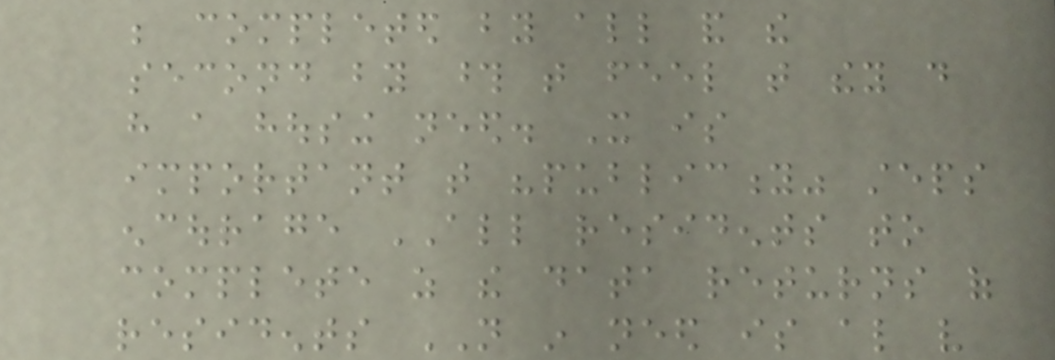be completed by all and the
second by those that feel that they do
have a housing need. It is
important that "publicity" steps
encourage ALL residents to
complete as the data returns of
residents NOT in need is also very
